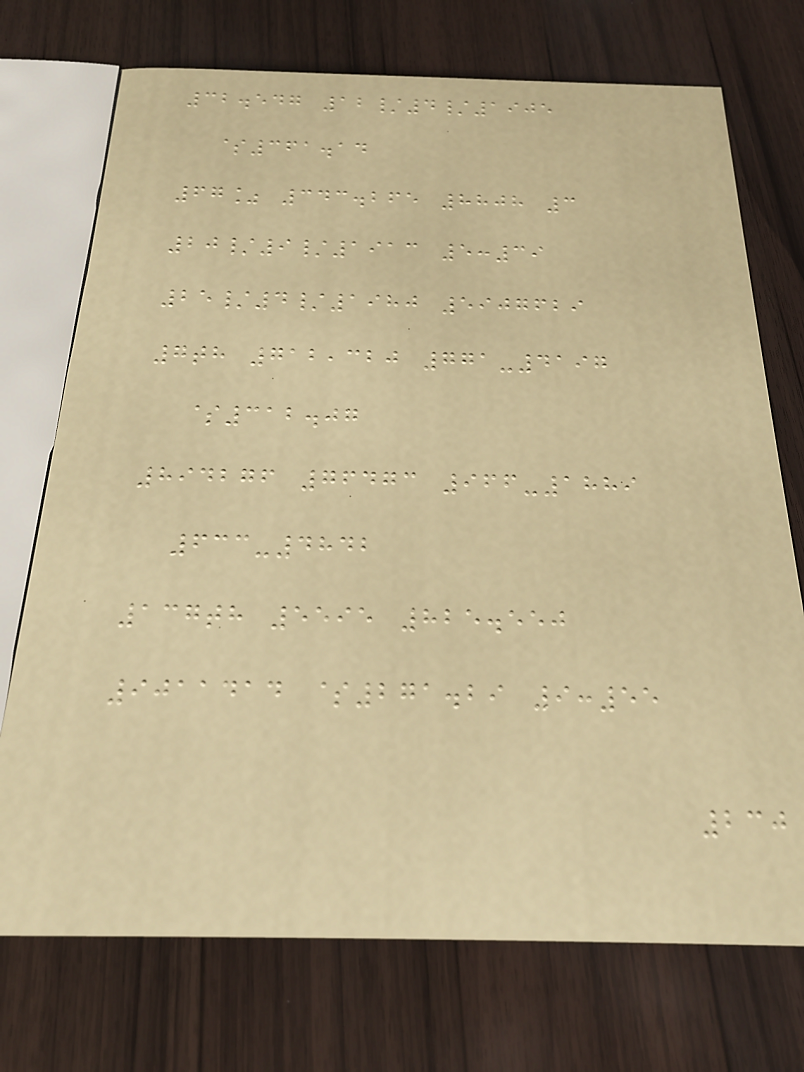32.547 12/4/1905
$361.14
67% 343.265 8808 3
20/9/1913 5:39
25/4/1980 5907629
7th 712,320 771-4197
$312.07
894276 76473 966-1889
633-4842
137th 5595 825.550
9011414 $271.29 9:55
230
